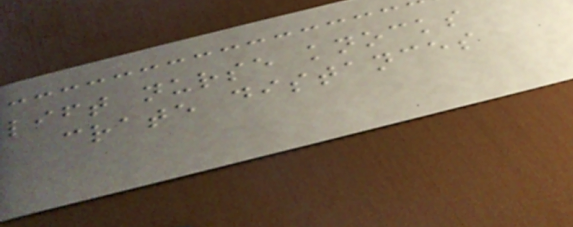lift nurse knocks
crate distances
